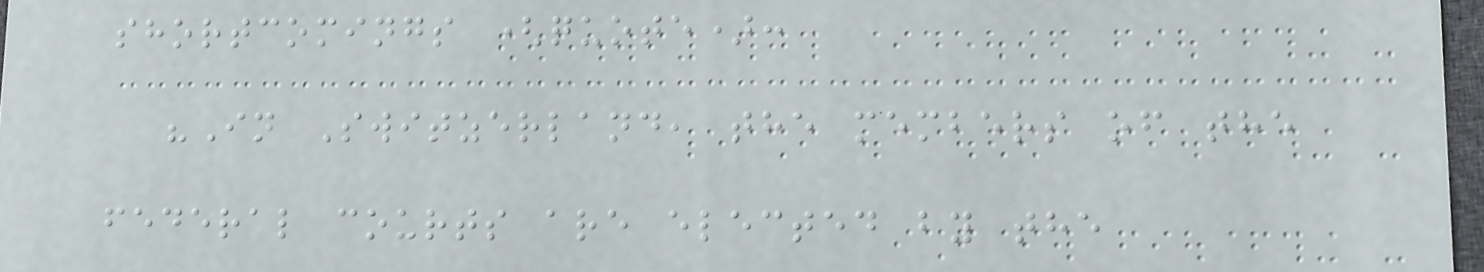shortcomings (quote):
"In Switzerland, the members of the
federal courts are elected by the
